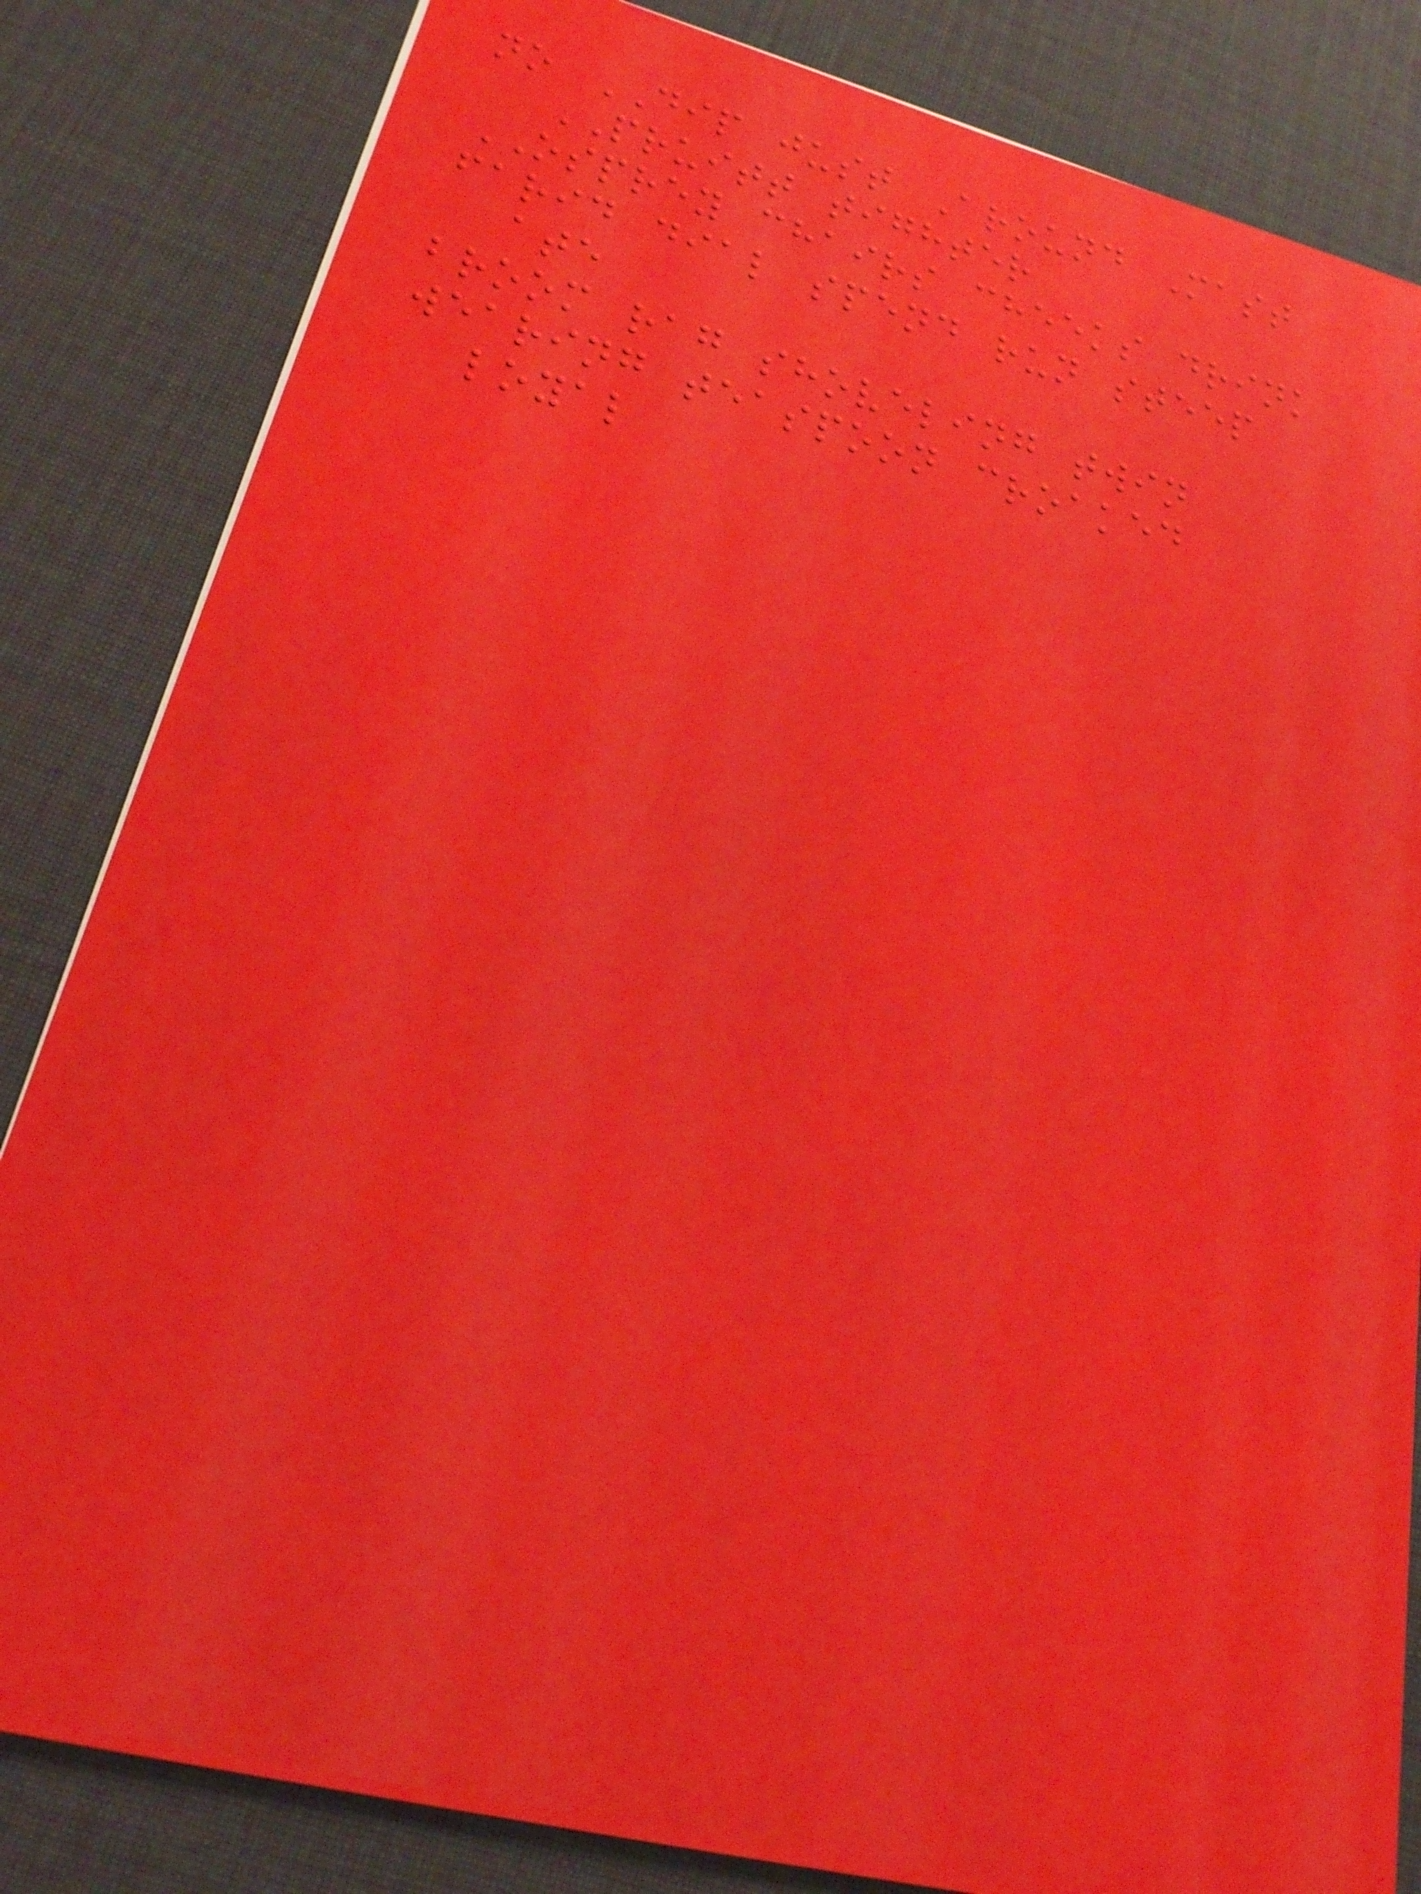no DIP just Around Mast
PRUITT tighter
OSPREY chairs cheeks drink
farid dial spend run steep
ate
broom rag shoveling twin
wearing teaspoon croaked
loyal
